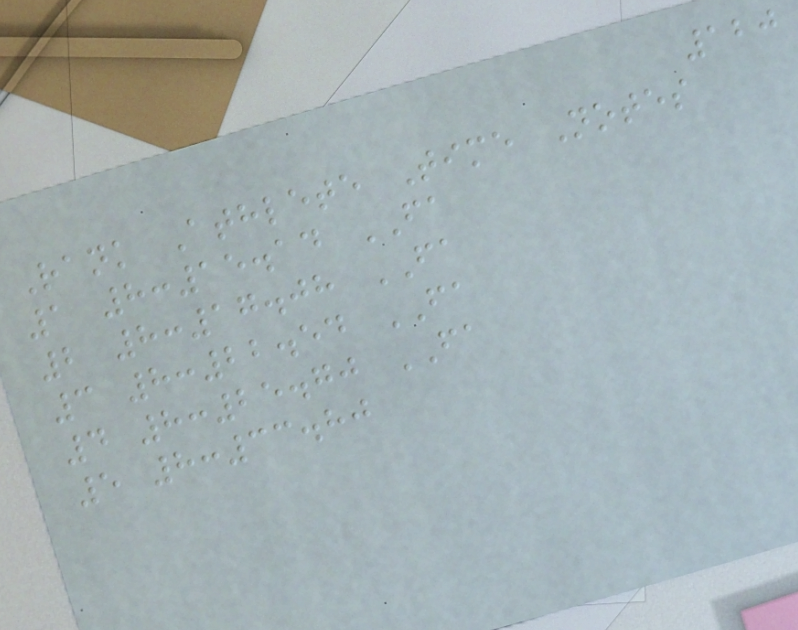120
Rank Athlete Time Notes
1 8:15.14 FA
2 8:17.08 FA
3 8:22.54 FA
4 8:25.70 FA
5 8:33.80
